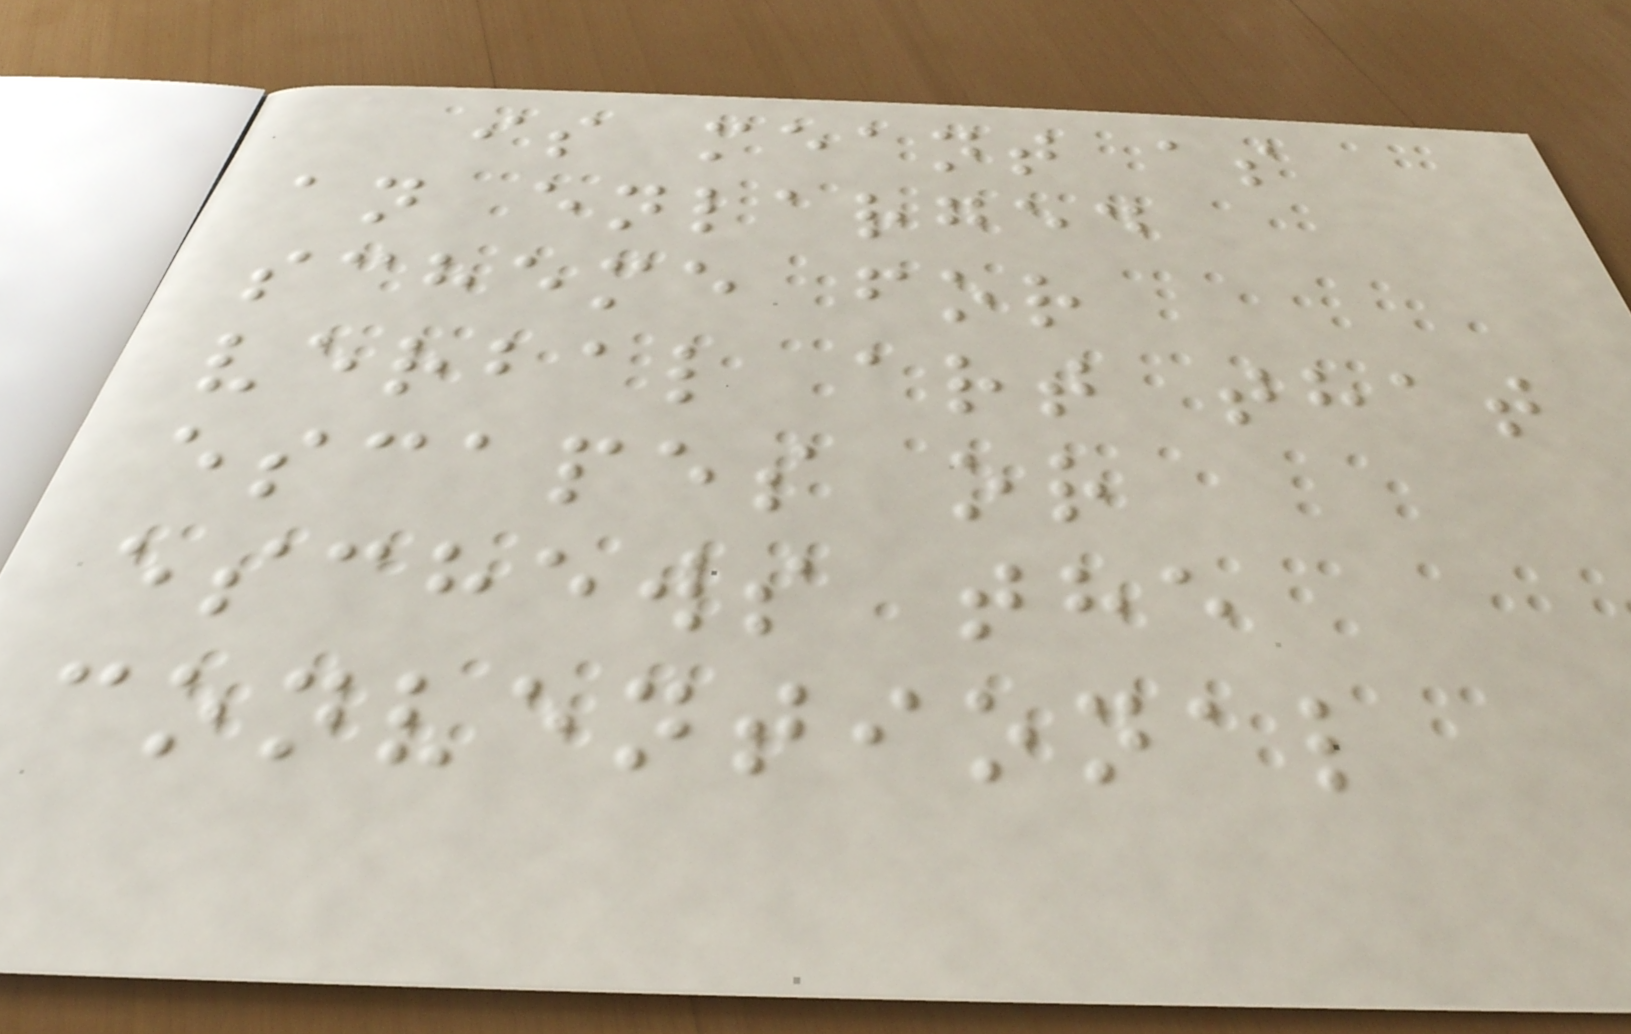is meant as
an enlarged
scheme for
verbal art that
escapes or
eschews the
conventional
